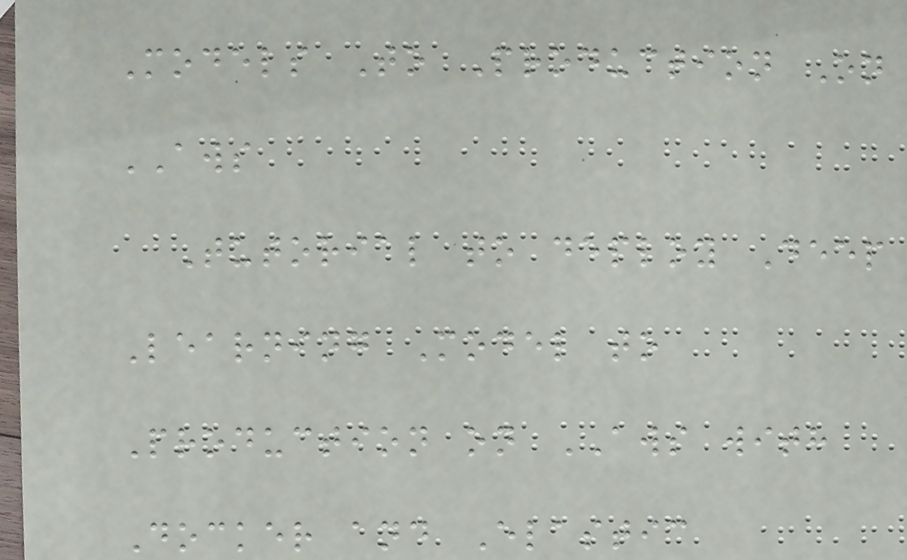Models To Production On
AWS
Tutorial to deploy Deep
Learning Model to
Production on AWS with
Docker and Elastic
